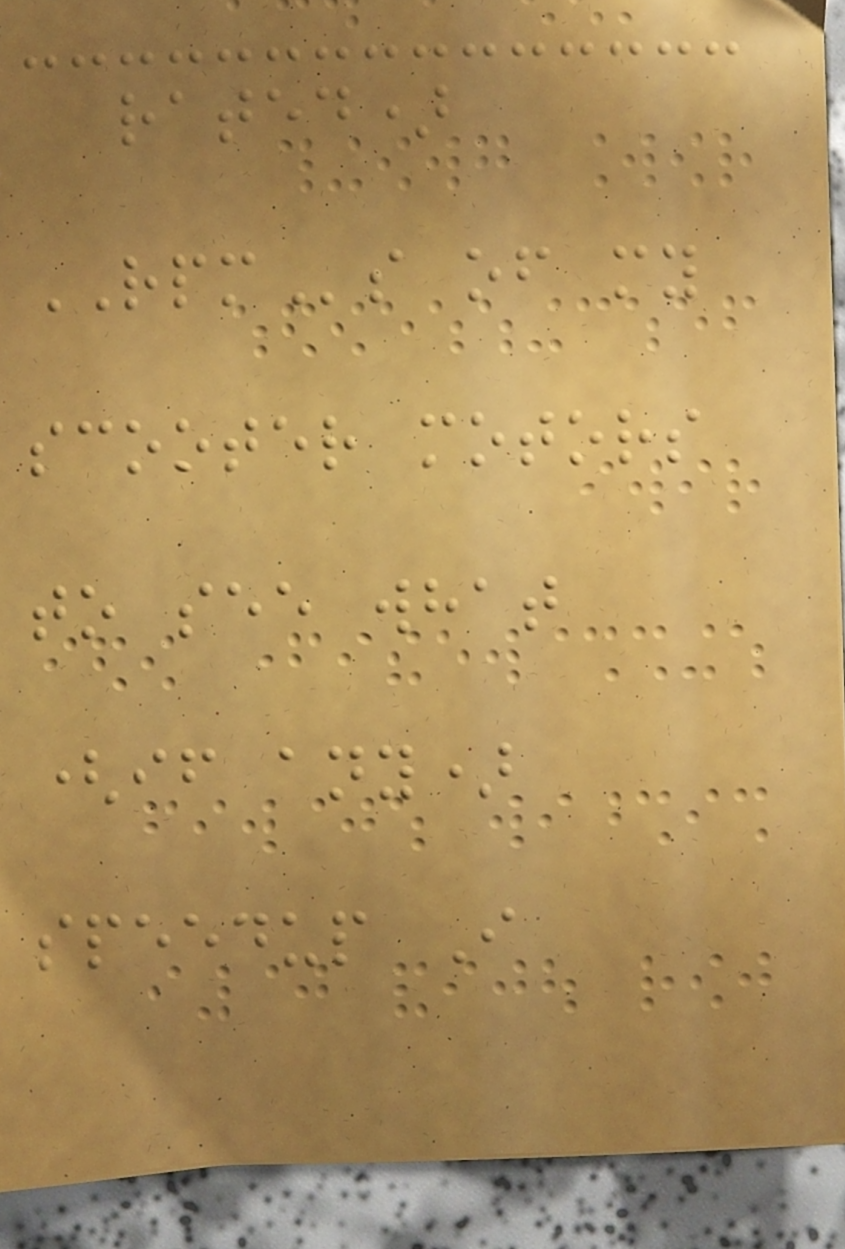rated)
RPMs of my
scooter motors
to see what
(if any)
speedup I
